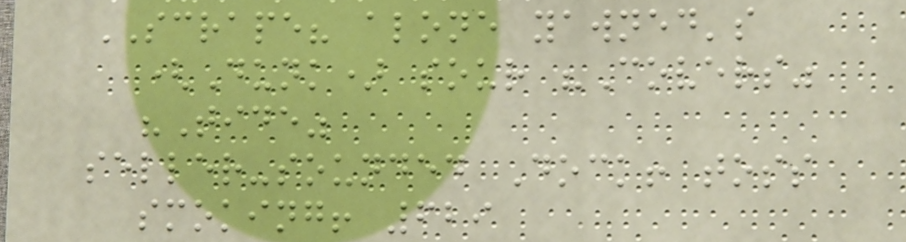SCRAPE? alone yawned's
(Dunk) sour "Covers"
"Tide"
seller-sounded Dock! toss
smoking! 629
